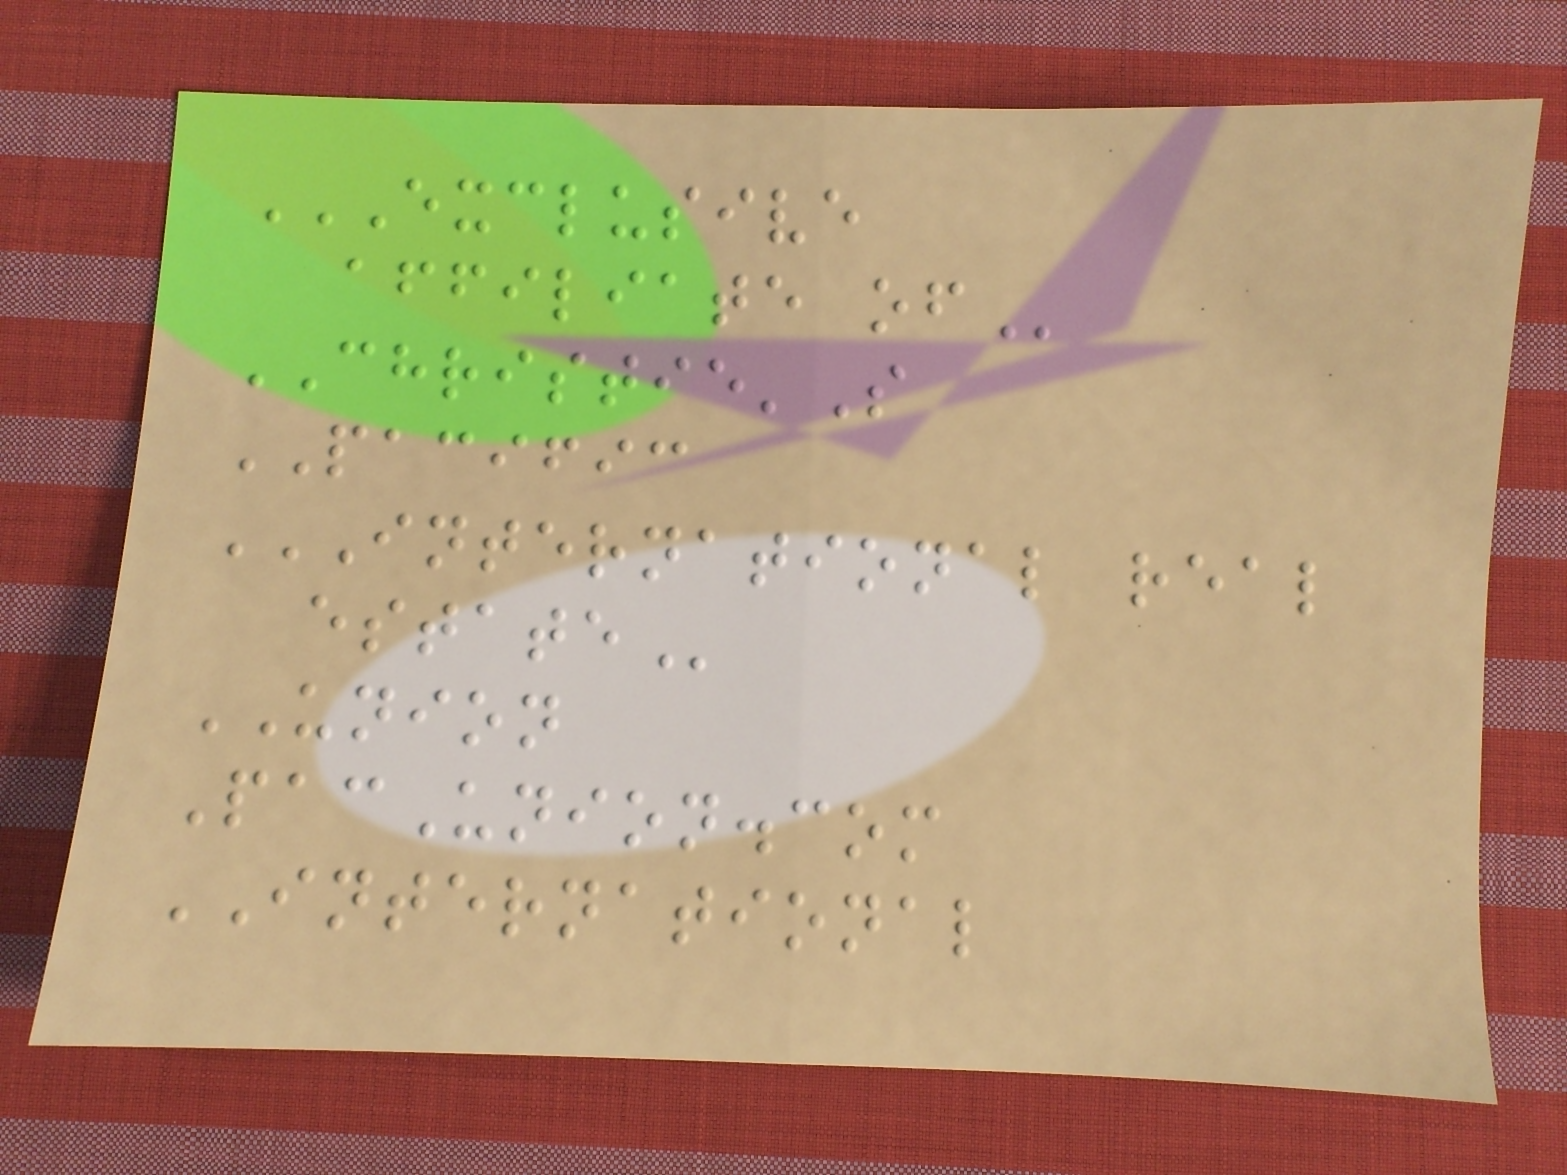EXCLUSIVE
AFFILIATE OF
CHRISTIE'S
PACIFIC
INTERNATIONAL REAL
ESTATE
UNION
PacUnion.com
INTERNATIONAL
